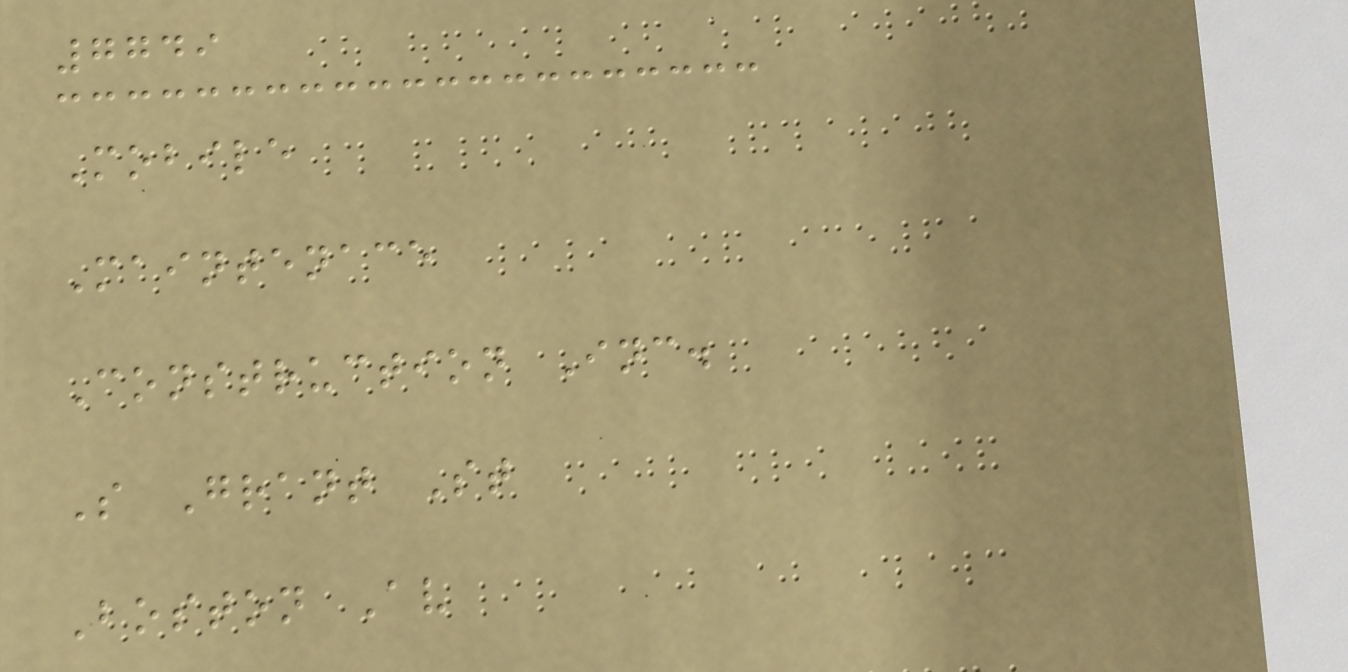7749
Mobile
Maintenace
Construction Inc.
S Grant St
Boston Av
